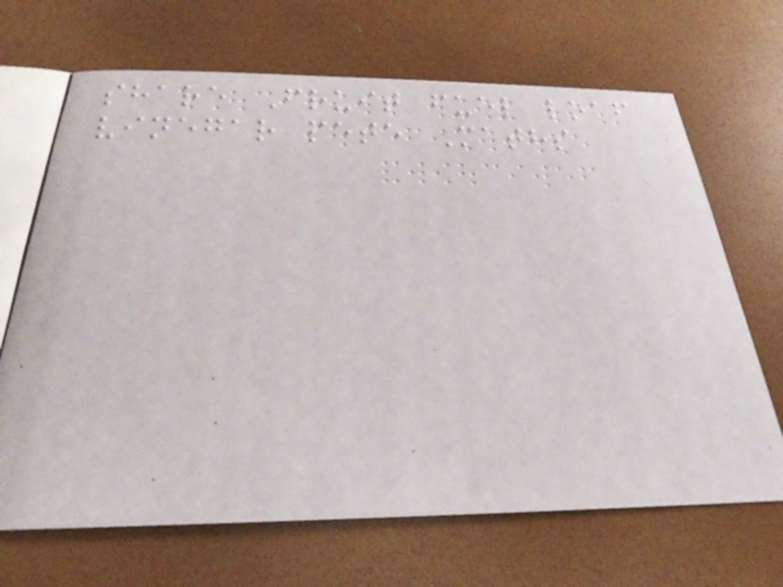share Fruit fuel loaf
vinegar pete Maths
